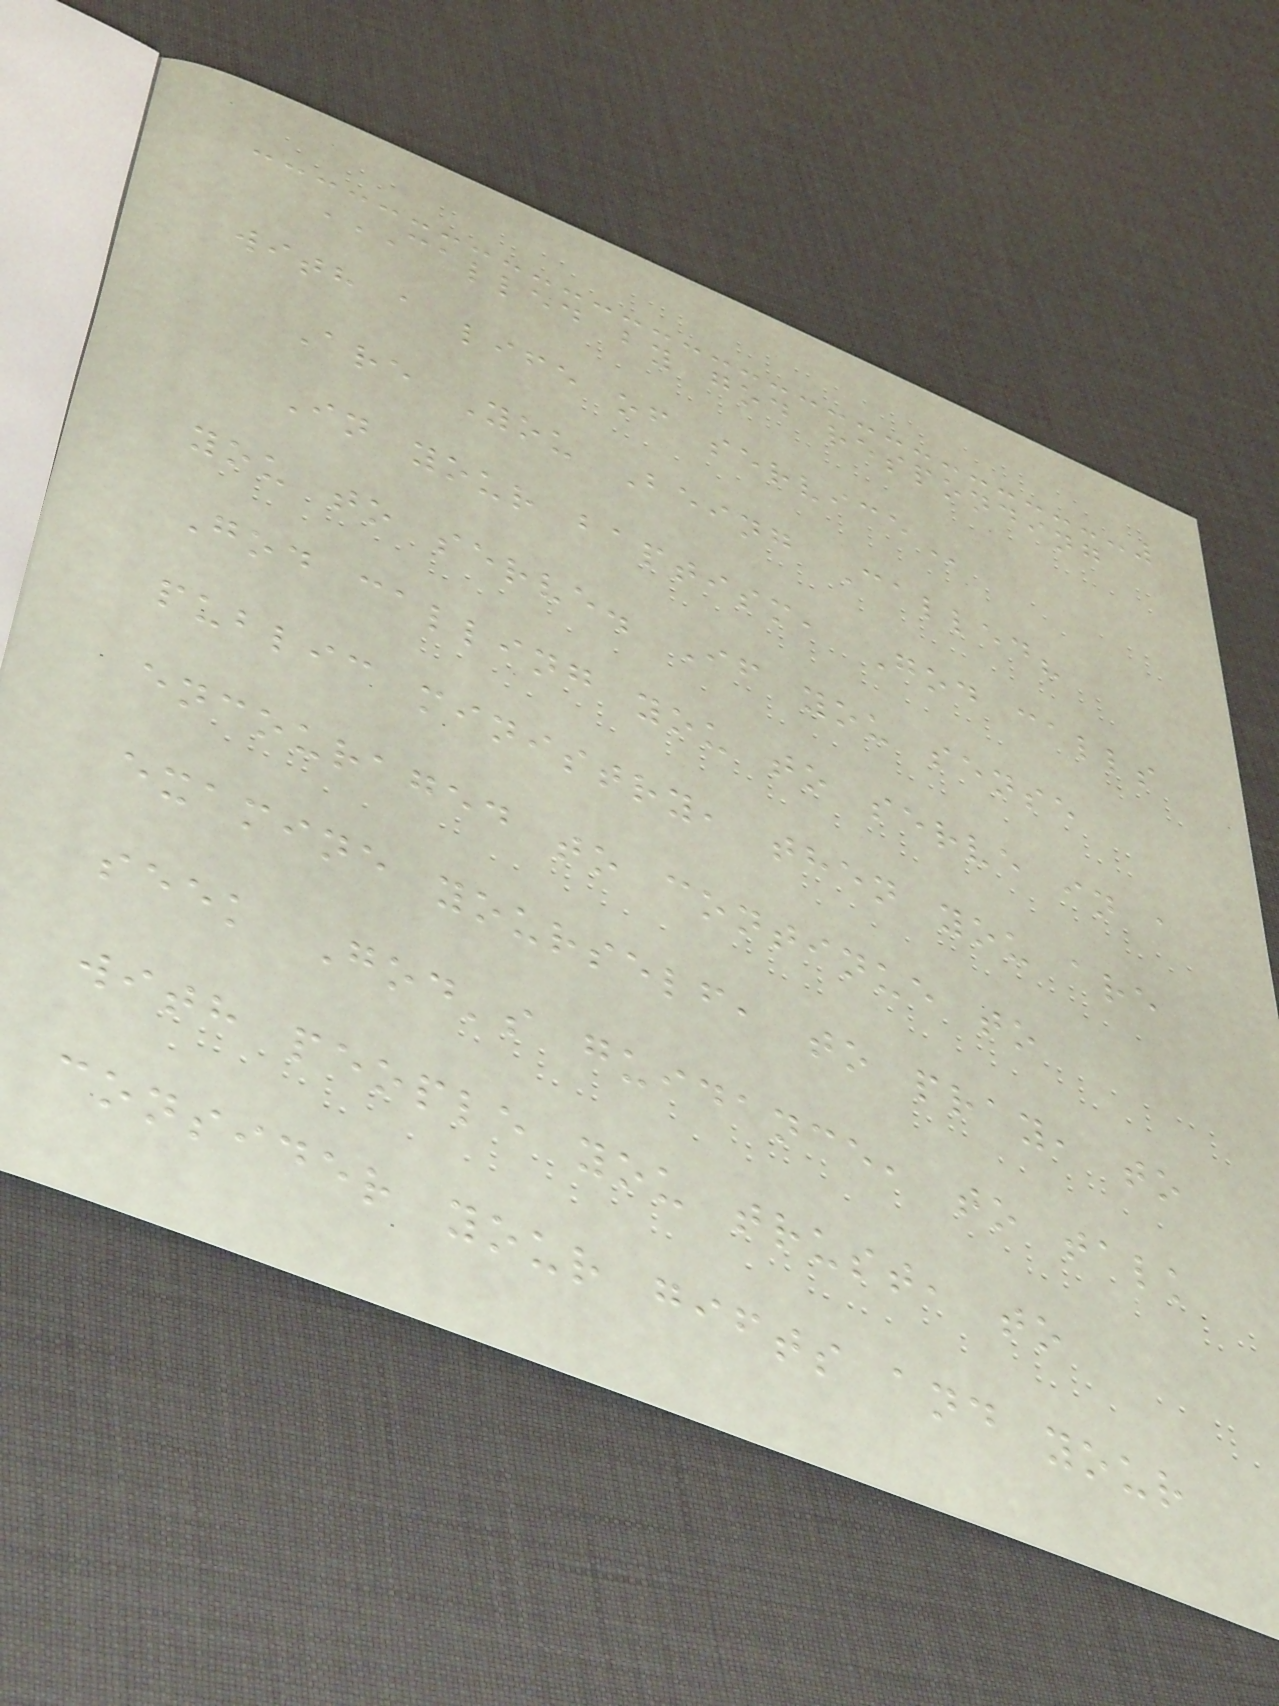CALLED BY GOD RESPONDING
WITH A LIFE OF SERVICE
Are You Being Called?
In your baptism, God calls
you to serve. If you sense
God calling you to serve in a
public ministry, then you are
encouraged to continue to
examine yourself, to pray, to
seek God's guidance, to talk
with people you trust, to
consider your gifts and your
